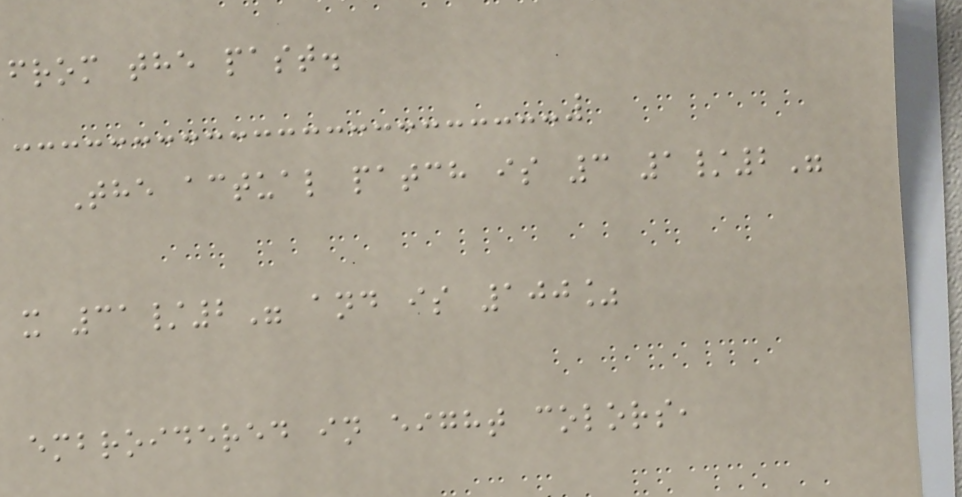from the past.
The actual patch is 3 1/2"
x 31/2" and is 100%
embroidered in eight colors,
